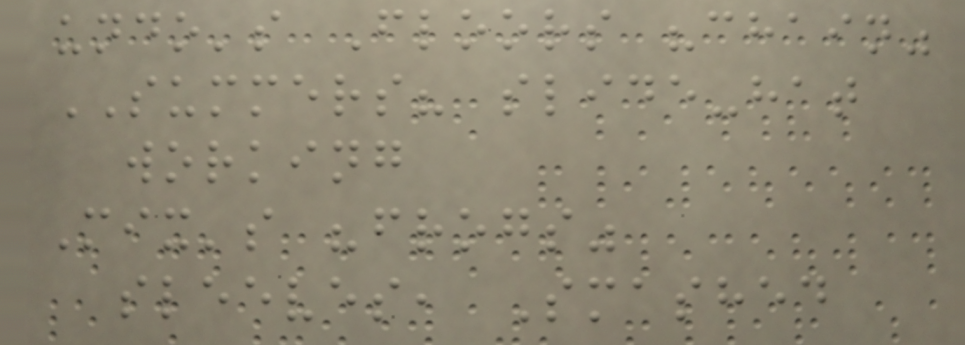undo's Floors "chain"
SUMMERS? slide-hat
working
Mix's "frogs"
sleeves, Smashed
